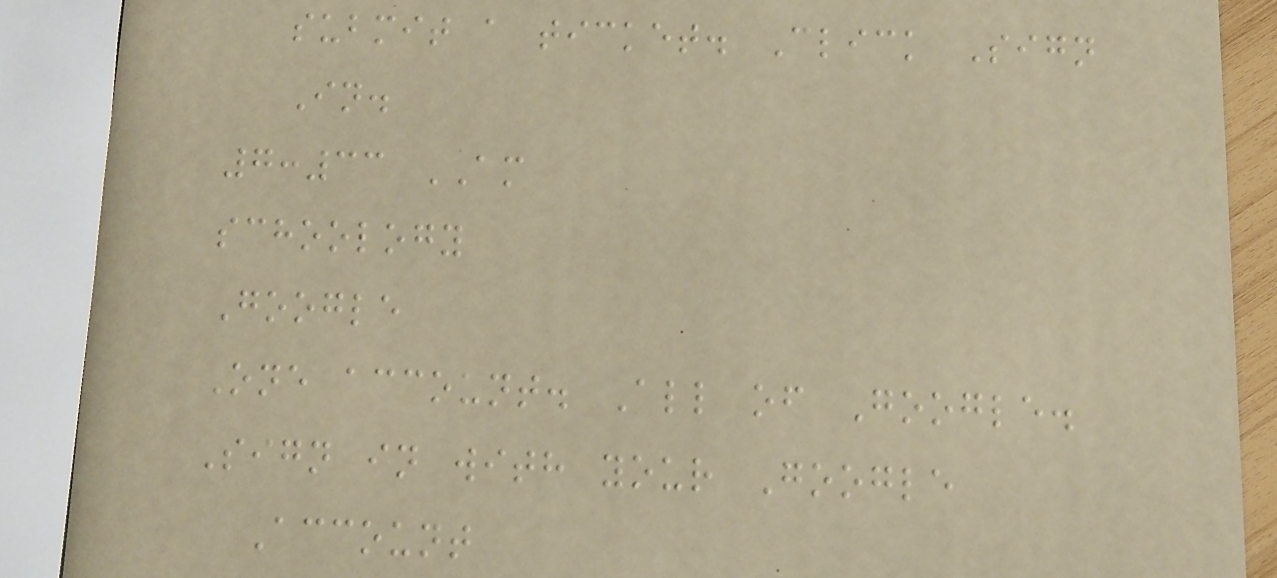submit a ticket. Click Sign
In.
7:33 AM
schoology
Google
One account. All of Google.
Sign in with your Google
Account
